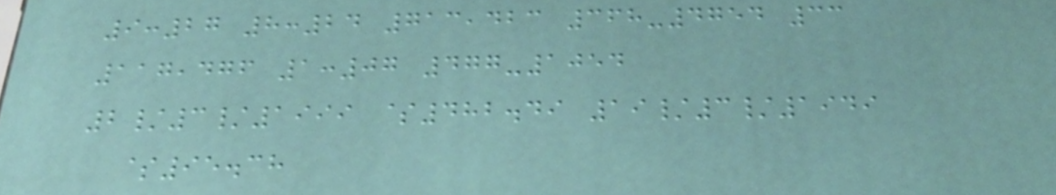9:27 8:24 713,423 368-4754 33
117,476 1:07 477-1054
2/3/1999 $482.49 19/3/1949
$95.38
